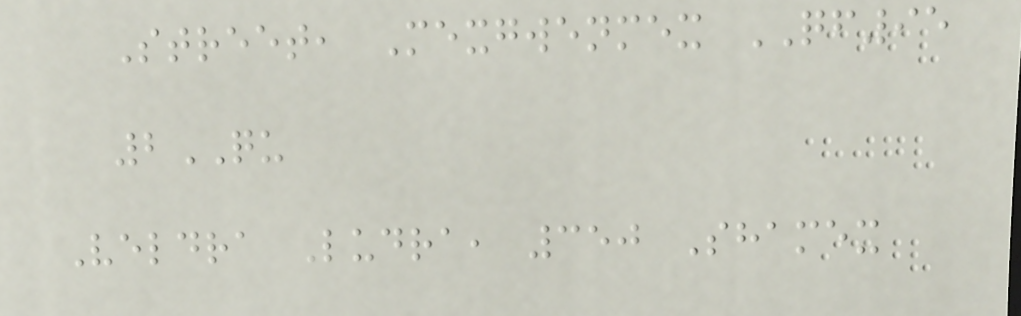Street, Mexgwenmex QF95
2QU
Veldra Ludra, 350 Shamex
